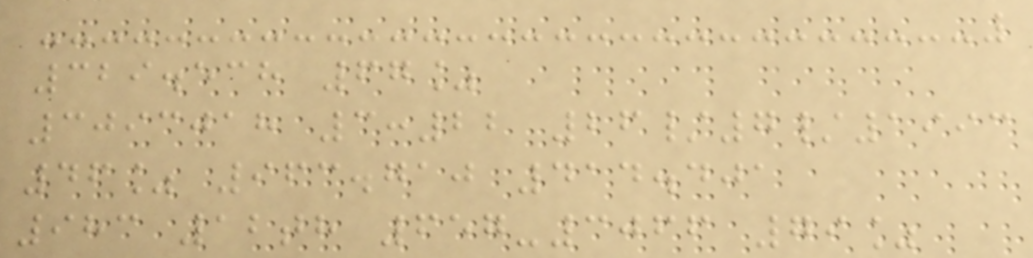329.538 67%
3093018 3:22 26/7/1993
46% 963.710 414.401
983 12th 657-3066 79%
